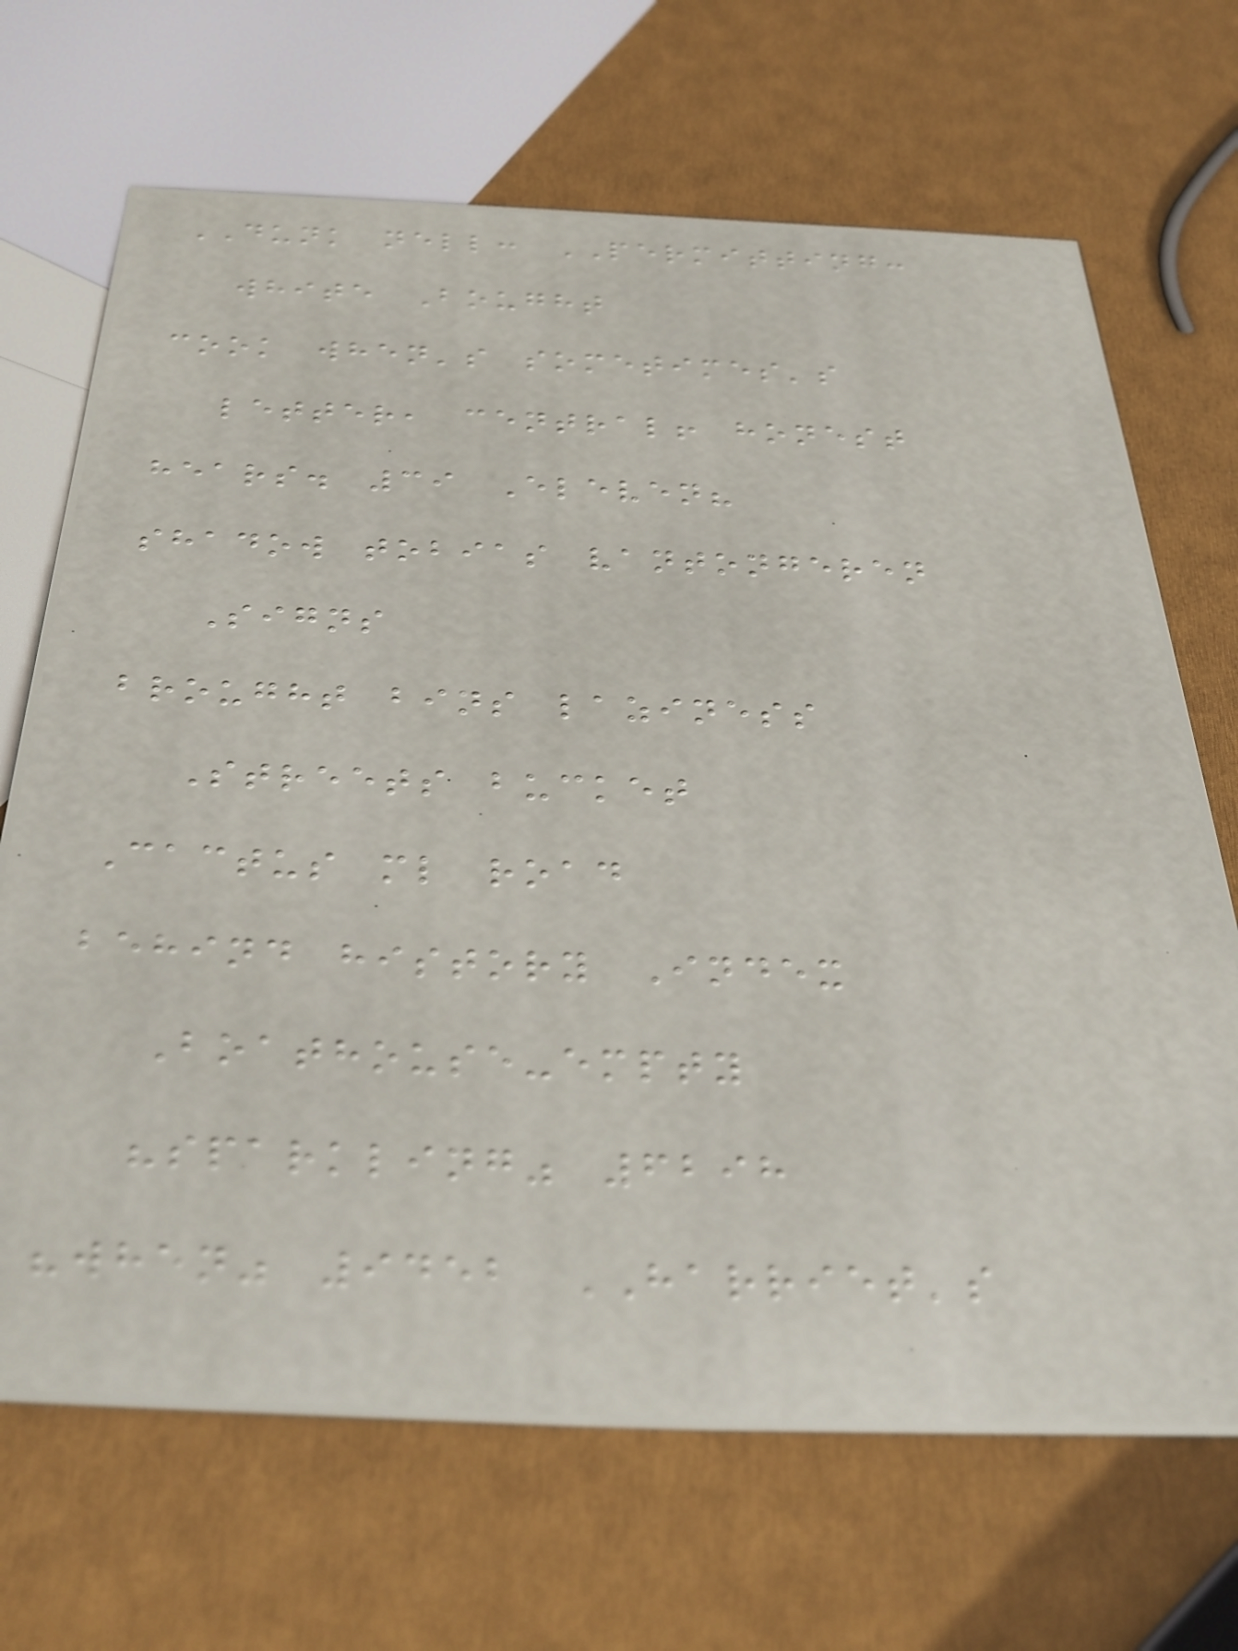DUNK nell: PERMITTING:
white Bought
cook when's sometimes's
letter, central! honest
hears. 39 Eleven?
shadow tobias vantongeren
Signs
brought bins laziness
Streets bucket
Cactus ml road
behind history Index
Boathouse-empty
"sparkling" 6298
"when" 9452 HARRIET's
